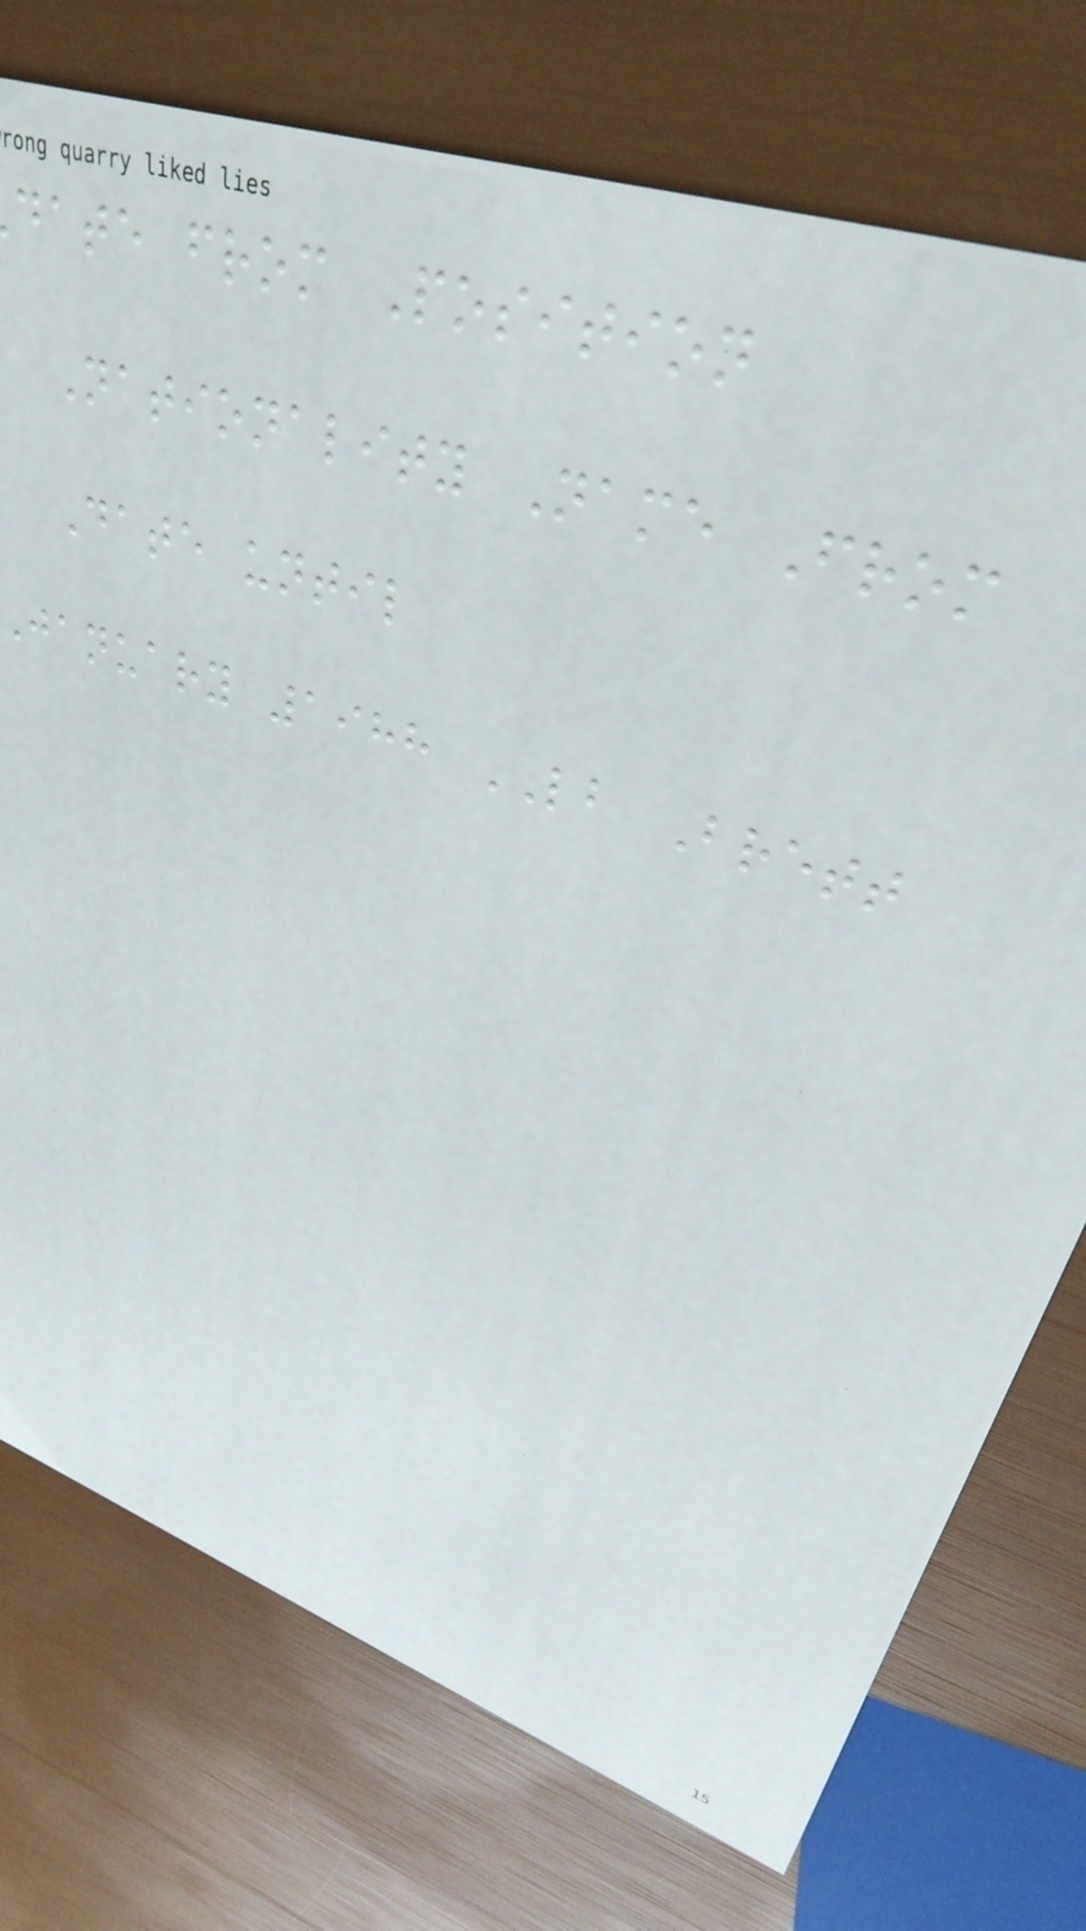date from Position
Nationality Name From
Date until
january 1988 LB Brett
